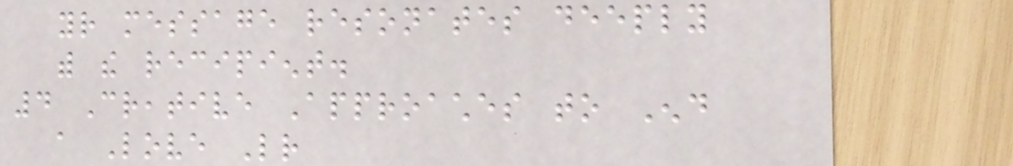your message resonates deeply
with the recipient.
4 Creative Approaches to End
a Love Letter
